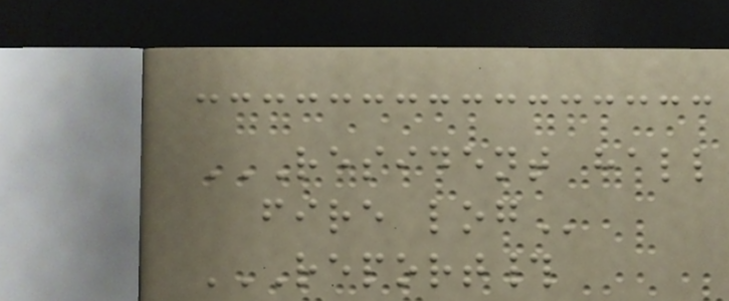RESIDENT HALL
FIRE LOG
REPORT#
